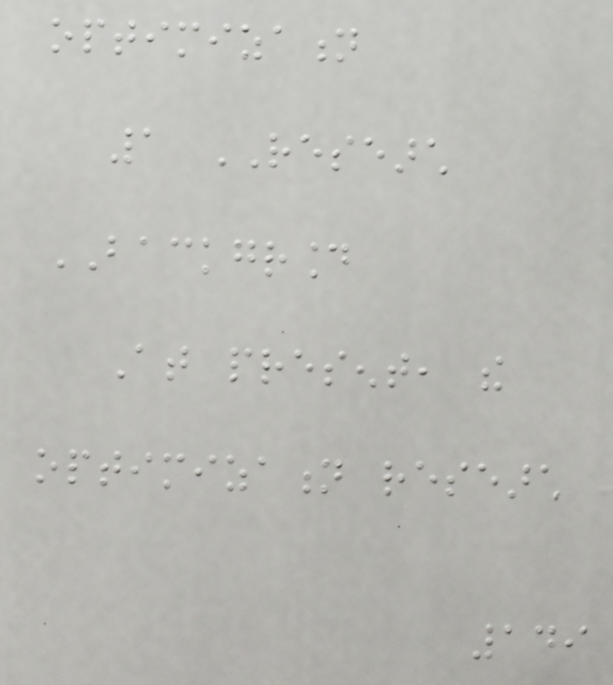optimization
1 RESEARCH
BACKGROUND
At present, the
optimization research
149
